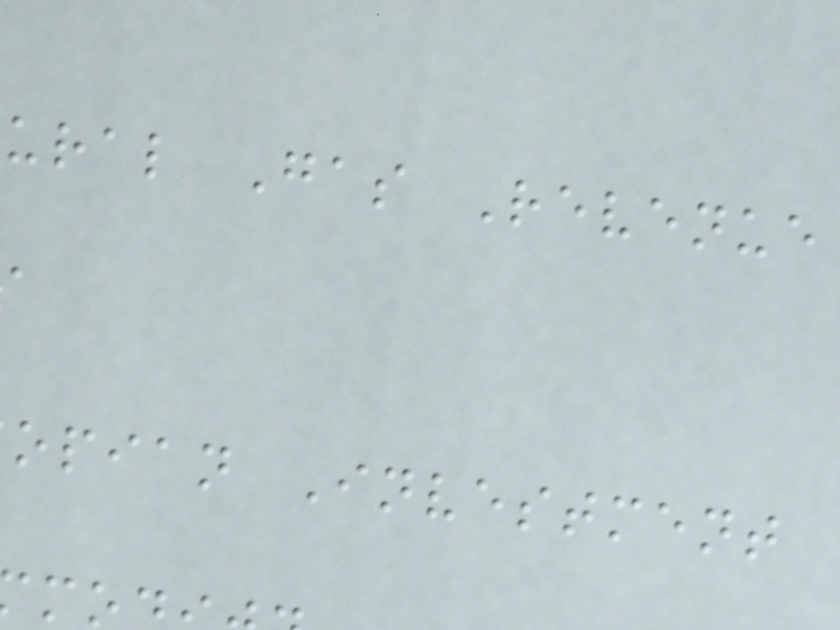ural Gas Revenue
opian Investment
